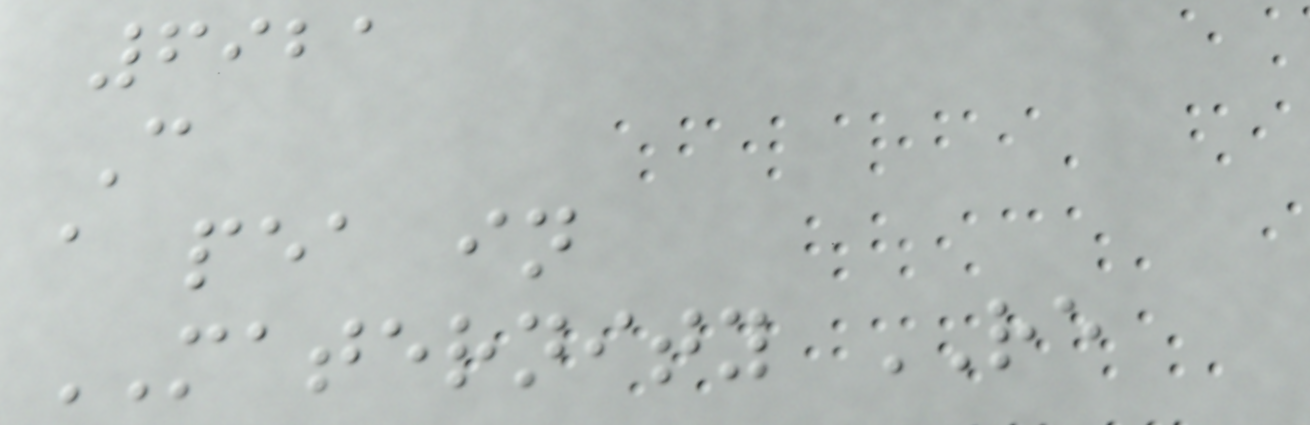6921
C
a pea in
MATERNITY RE
